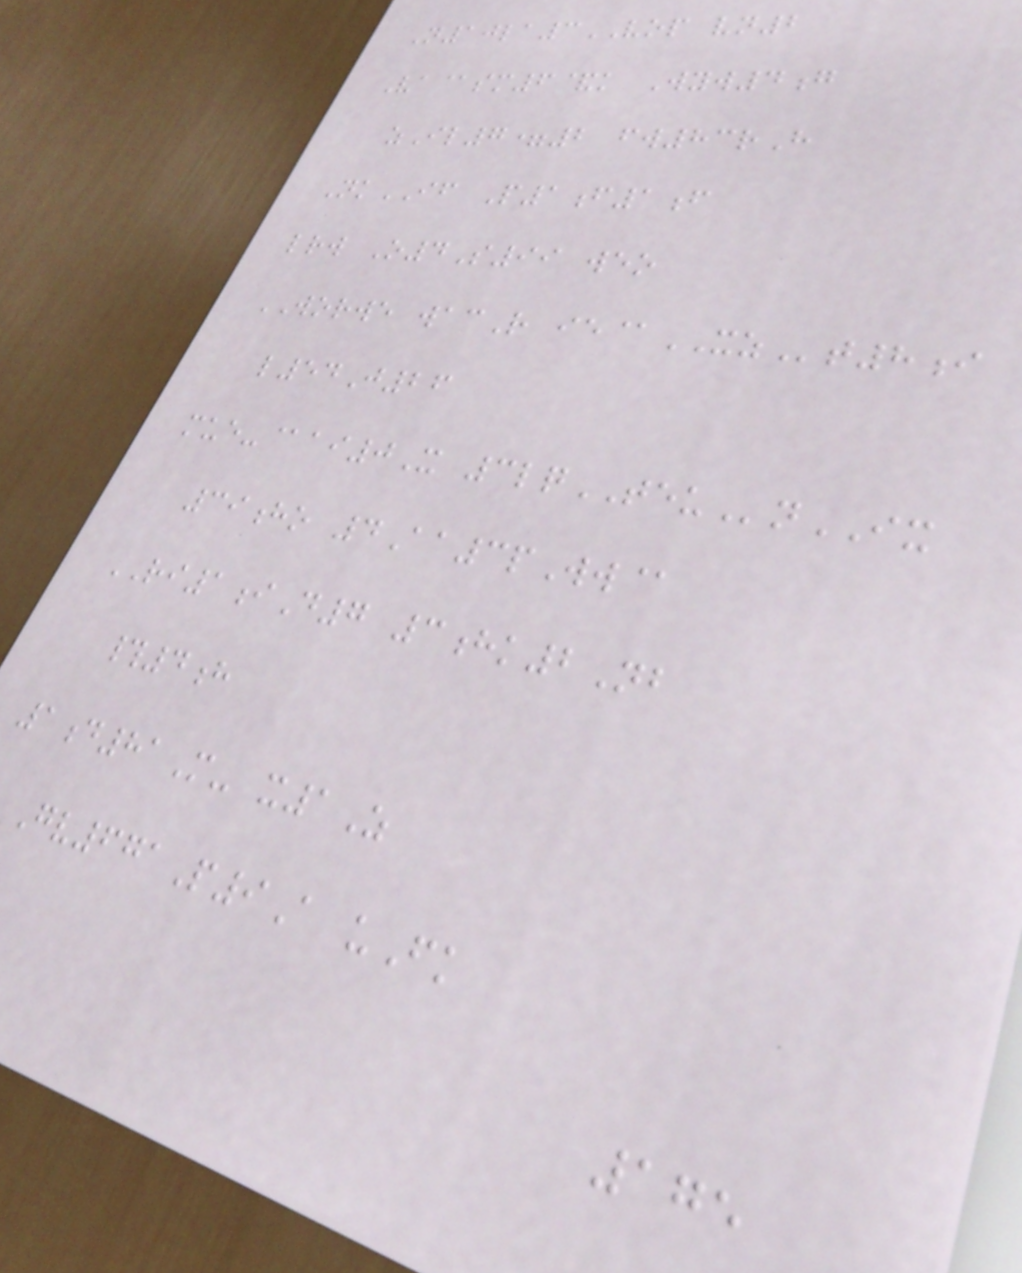N10la3VOP vn2
Va@sm6&k Wyw4g
zIl7=2 fw83rH
NkIF P1f1f
lrw O4S99 weo
WORWE wacR ie@XZt8i
l54J26
mue-@ai0X 3lqTEUnIX
39ho 4Aa3pWw@
RI1iD7 3hk2Nb
#4h
1d81M- x1Z
Gv671P9A uFk
175
